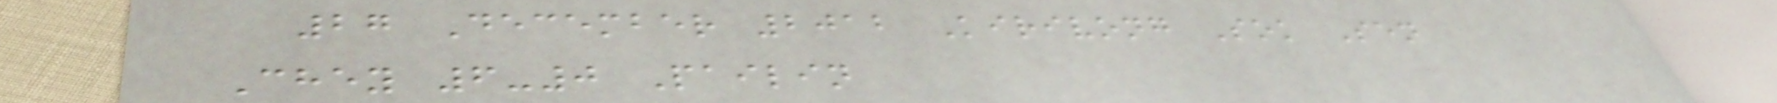27 December 2012 Kirivong Sok Sen
Chey 6-0 Pailin
